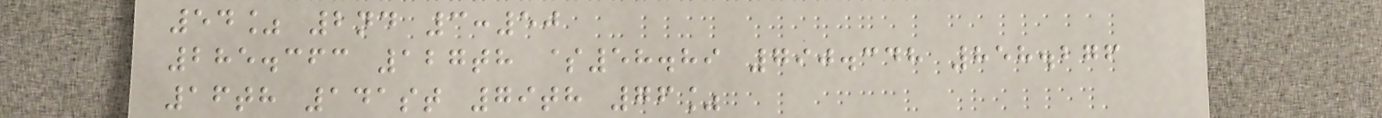54% 2nd 3:50
285.363 127th $58.89 790.348 858.276
16th 141st 79th 76%
